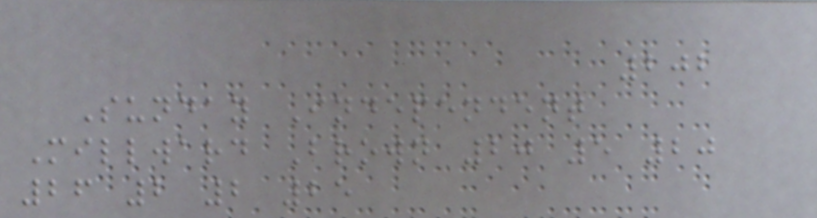202
Sunday Independent
Millward Brown 20 5 20
26 2 2 25
